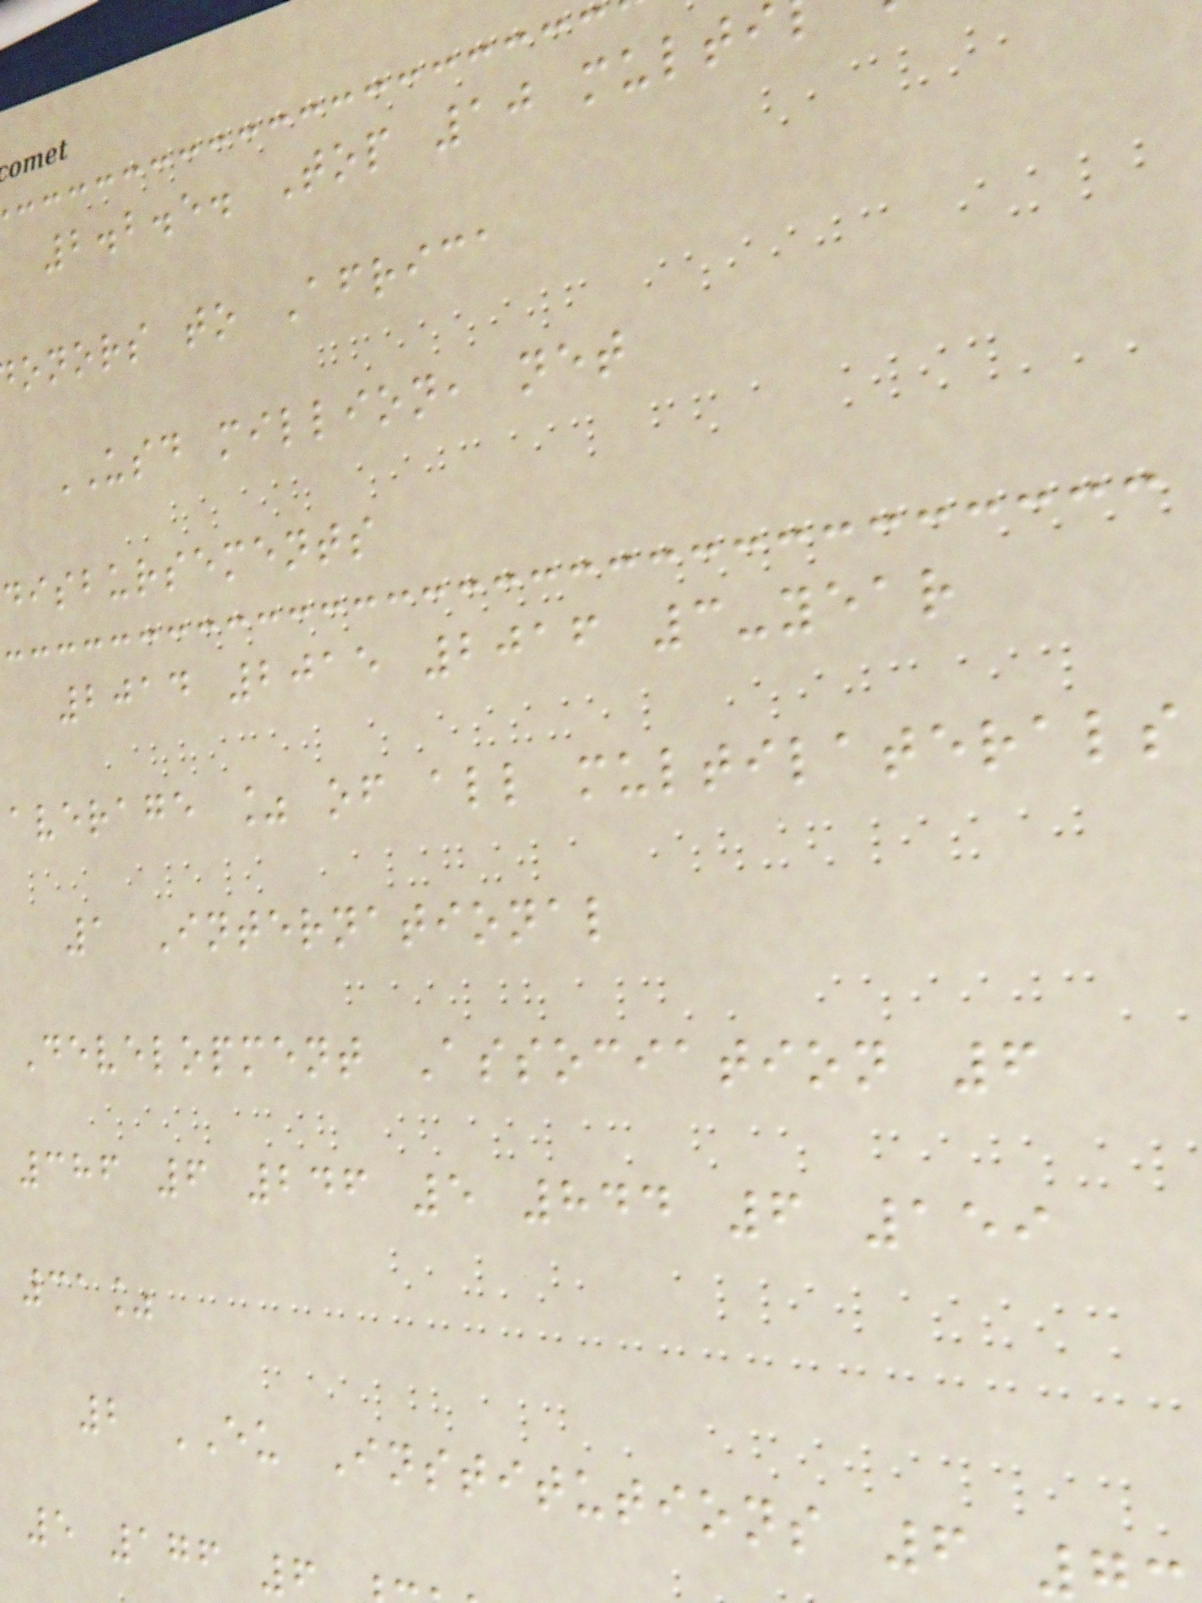2.2.5. Top 10 multi
onors to Africa
USD million, net
disbursements
2014 2015 2016 3-year
average % of all multilaterals
1 International
Development Association 6
386 6 246 5 844 6 159
31%
2 EU Institutions 6
5 176 6
